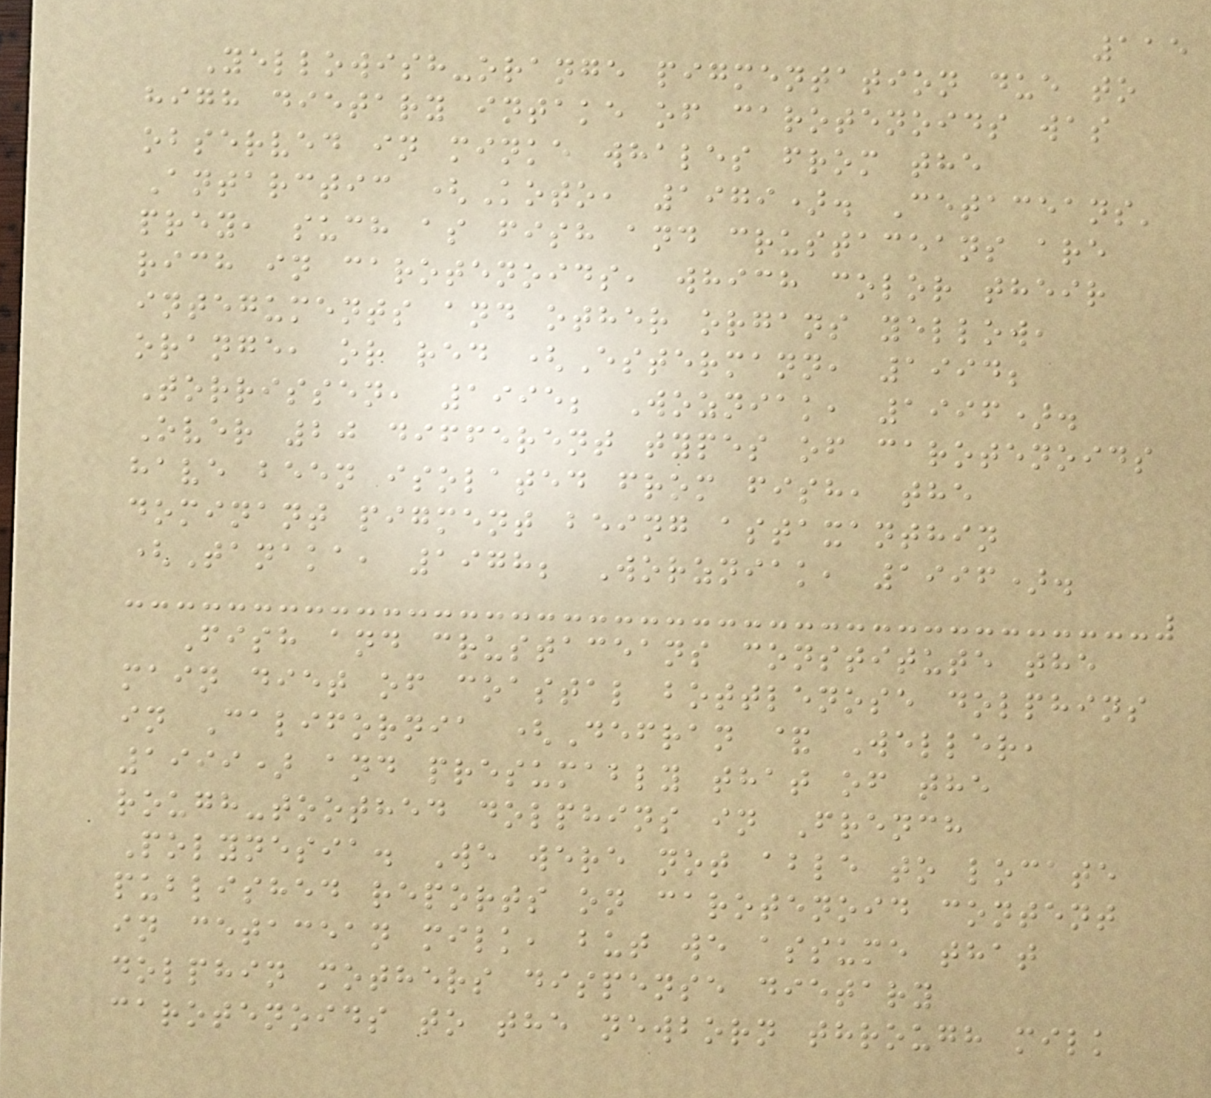115
Yellowish-orange pigmentation due to
high dietary intake of carotenoids was
observed in minke whales from the
Antarctic (Koto, 1979). Cetaceans'
prey, such as fish and crustaceans are
rich in carotenoids, which color their
integuments and other organs yellow,
orange, or red (Estermann, 1994;
Torrissen, 1995; Wozniak, 1996).
Over 20 different types of carotenoids
have been isolated from fish, the
dominant pigment being astaxanthin
(Tanaka, 1978; Worzniak, 1996).
Fish and crustaceans constitute the
main diet of coastal bottlenose dolphins
in California (Defran & Weller,
1999) and presumably that of the
rough-toothed dolphins in French
Polynesia. We were not able to locate
published reports on carotenoid content
in cetacean milk, but we assume that
dolphin mothers dispense dietary
carotenoids to the newborn through milk
